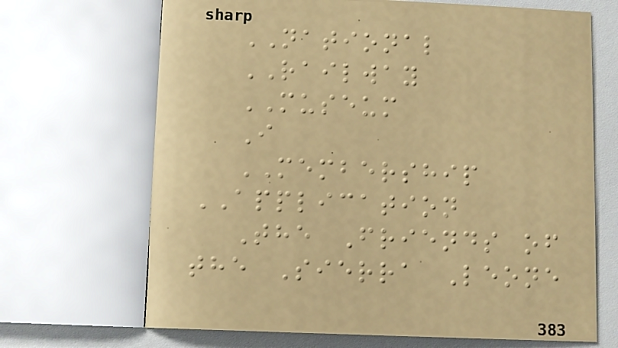NATIONAL
RAILWAY
MUSEUM
I
MEMBERSHIP
APPLICATION
The Friends of
the Sierra Leone
